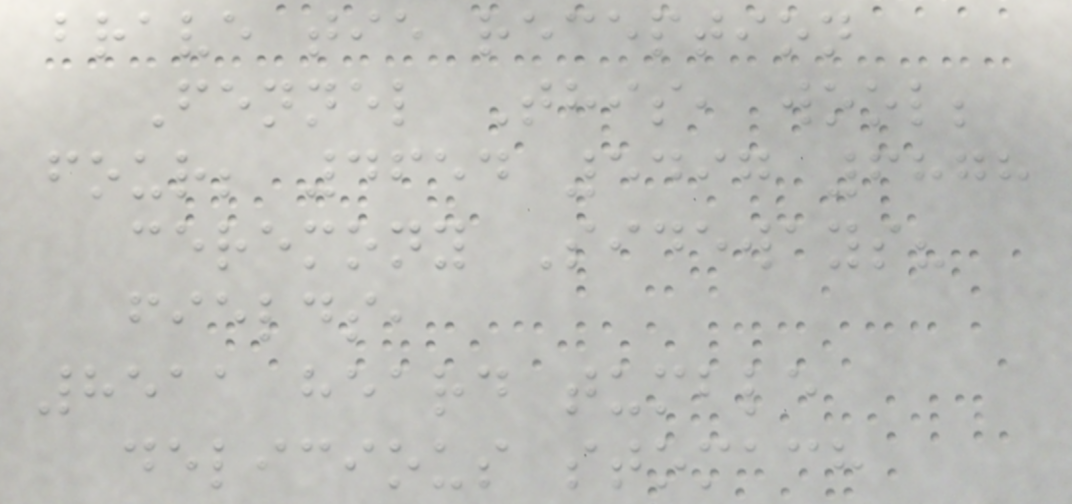brave tie reception
Fennel This, wool;
four; 4654 5497 6878
ceremony Sideways?
fields,
8511 heard tumble
delicious stomach
